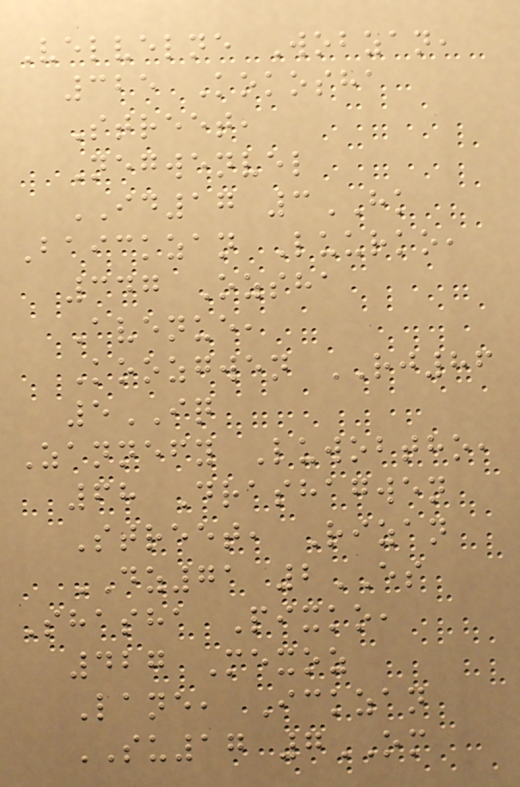Velvelne Wobzan,
325 Kokosha
Street,
Negwenvel
ID17 3HK
Baickzan Luurko,
347 Ozsha
Avenue,
Koozgwen RJ86
5IQ
Zannefy Luwobtho,
68 Drashagwen
Street, Rizan
DZ71 2ES
Shasha Pixko,
427 Mexoz
Lane, Ickzan
SU17 7OM
